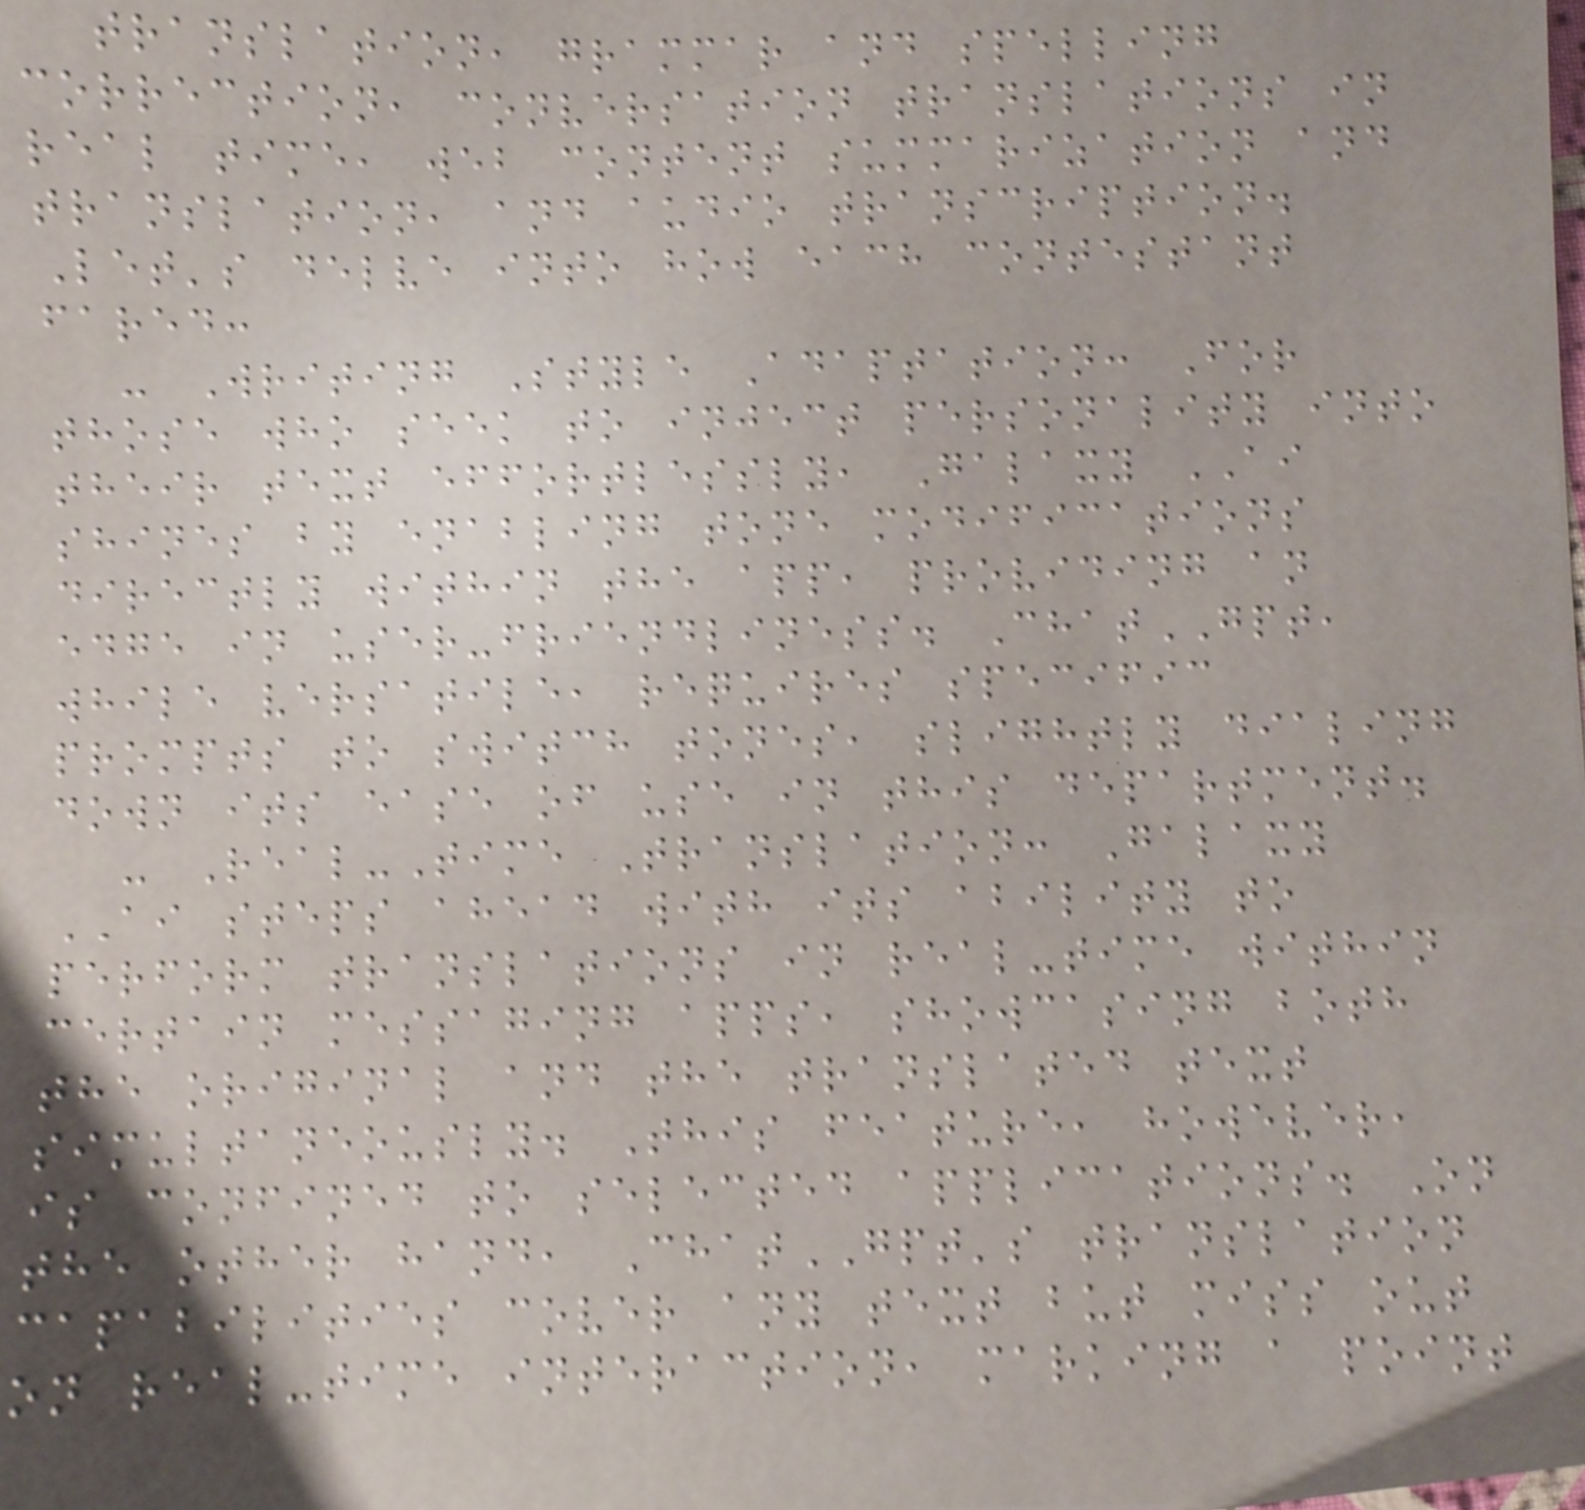translation, grammar and spelling
correction, conversation translations in
real time, web content summarization and
translation, and audio transcription.
Let's delve into how each contestant
fared:
- Writing Style Adaptation: For
those who seek to inject personality into
their text effortlessly, Galaxy AI
shines by enabling tone modifications
directly within the app, providing an
edge in user-friendliness. ChatGPT,
while versatile, requires specific
prompts to switch tones, slightly dialing
down its ease of use in this department.
- Real-Time Translation: Galaxy
AI steps ahead with its ability to
perform translations in real-time within
certain messaging apps, showcasing both
the original and the translated text
simultaneously. This feature, however,
is confined to selected applications. On
the other hand, ChatGPT's translation
capabilities cover any text but miss out
on real-time interaction, marking a point
